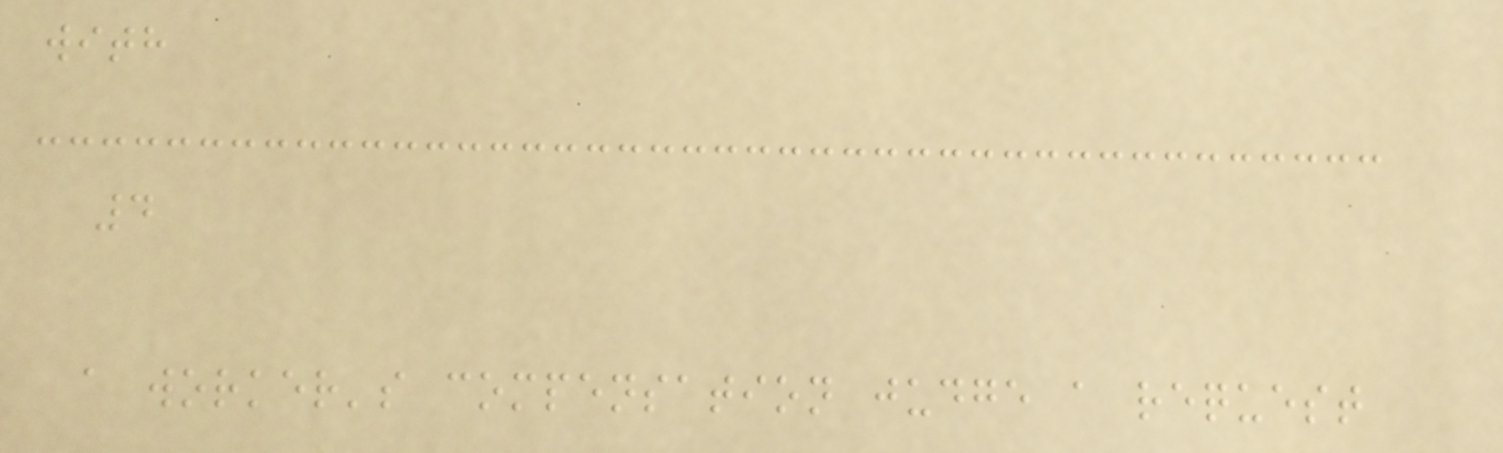with
4
a worker's compensation judge a request
